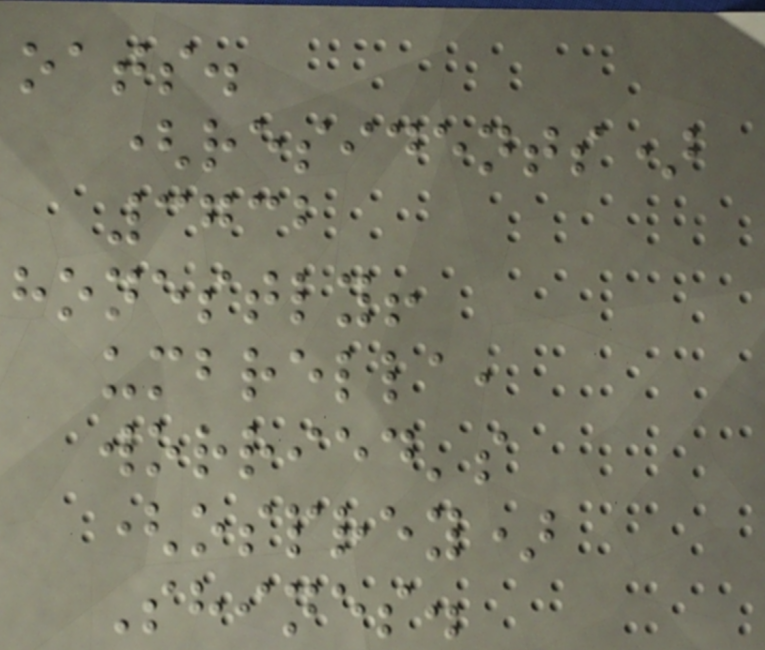oats.
(residents)
3732
honestly!
umbrella,
worried's
(osprey)
Shines.
